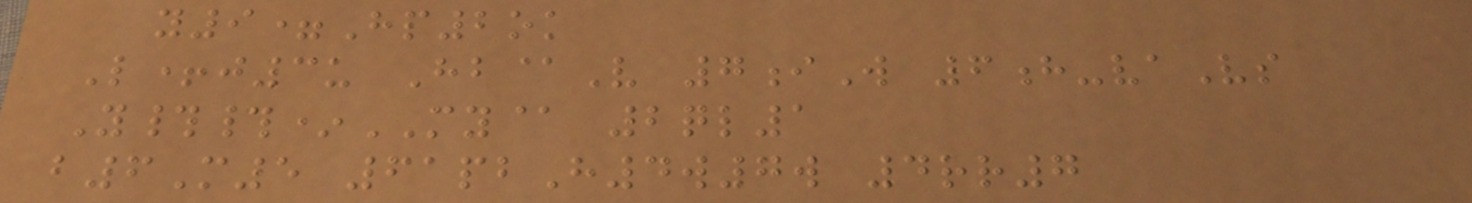y9=Hp2ok
L+j3u Hb@V 7iW 6h-vaVs
Y##*MY@ 2ql1
b6M5 61pbH4w7w 4rr7
